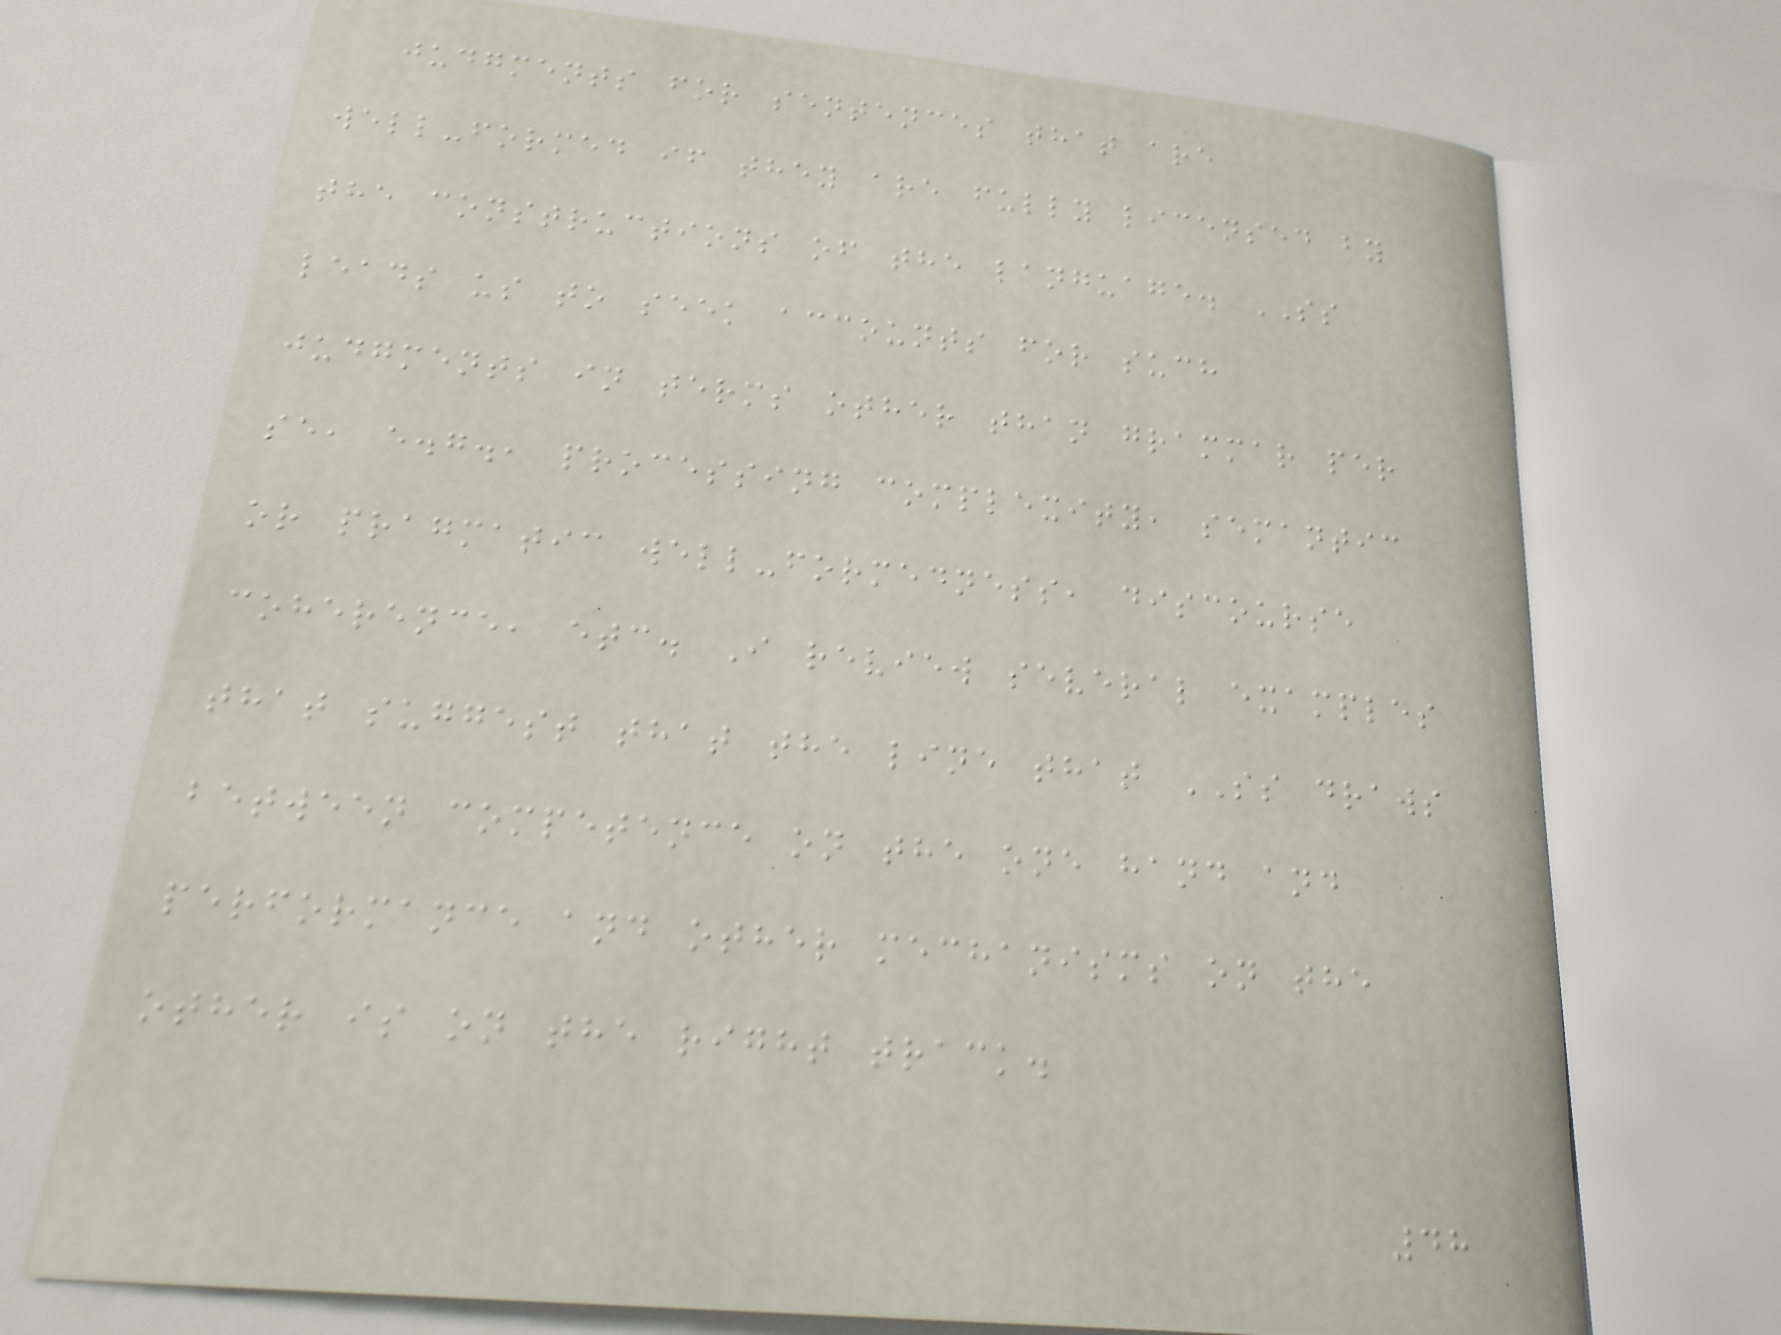judgments for sentences that are
well-formed if they are fully licensed by
the constructions of the language. SS
leads us to seek accounts for such
judgments in terms other than grammar per
se, e.g., processing complexity, semantic
or pragmatic well-formedness, discourse
coherence, etc. I review several examples
that suggest that the line that SS draws
between competence on the one hand and
performance and other mechanisms on the
other is on the right track.
48
